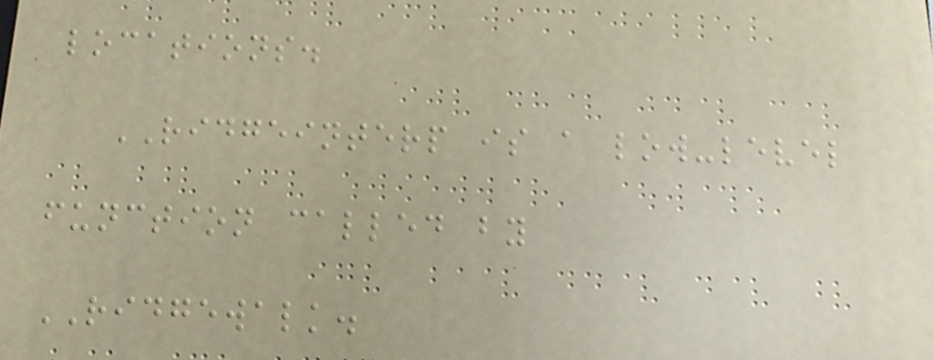locations.
RIDGEINTERP is a low-level
function called by
RIDGEWALK.
